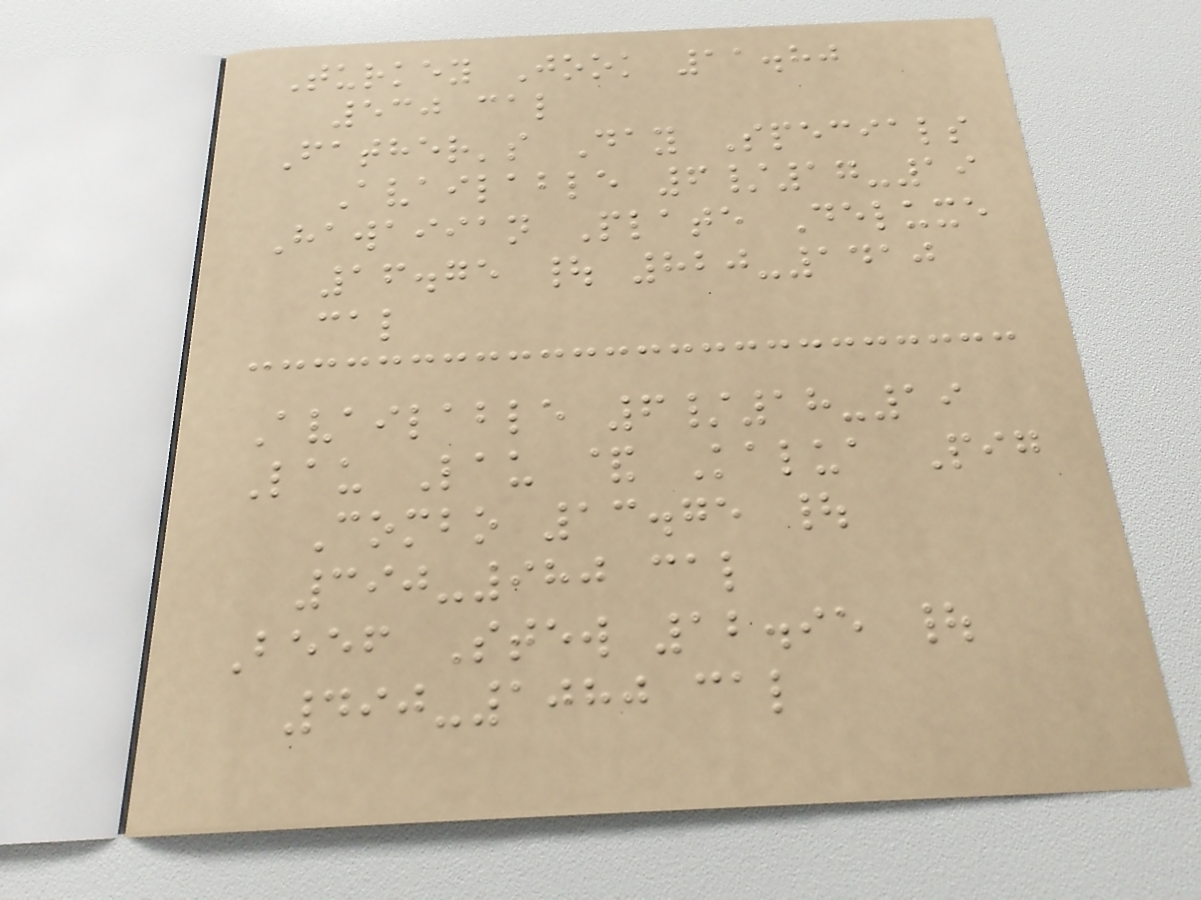Turkey Jook 11.80
530 cal
Father's Day Specials
Available 6/17-19
Hawaiian Plate Deluxe
16.75 | 820-1410
cal
Available 6/18-19
Lau Lau & Kalua Pig
Combo 13.75 |
390-980 cal
Beef Stew 12.95 |
490-1080 cal
